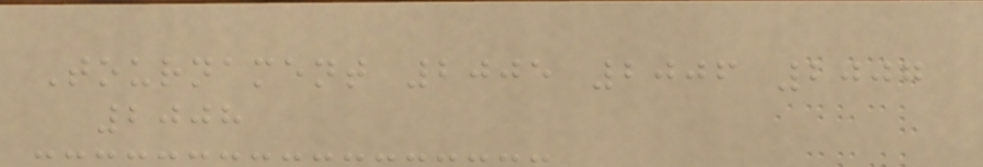Tournament 2005 2006 2007
2008
